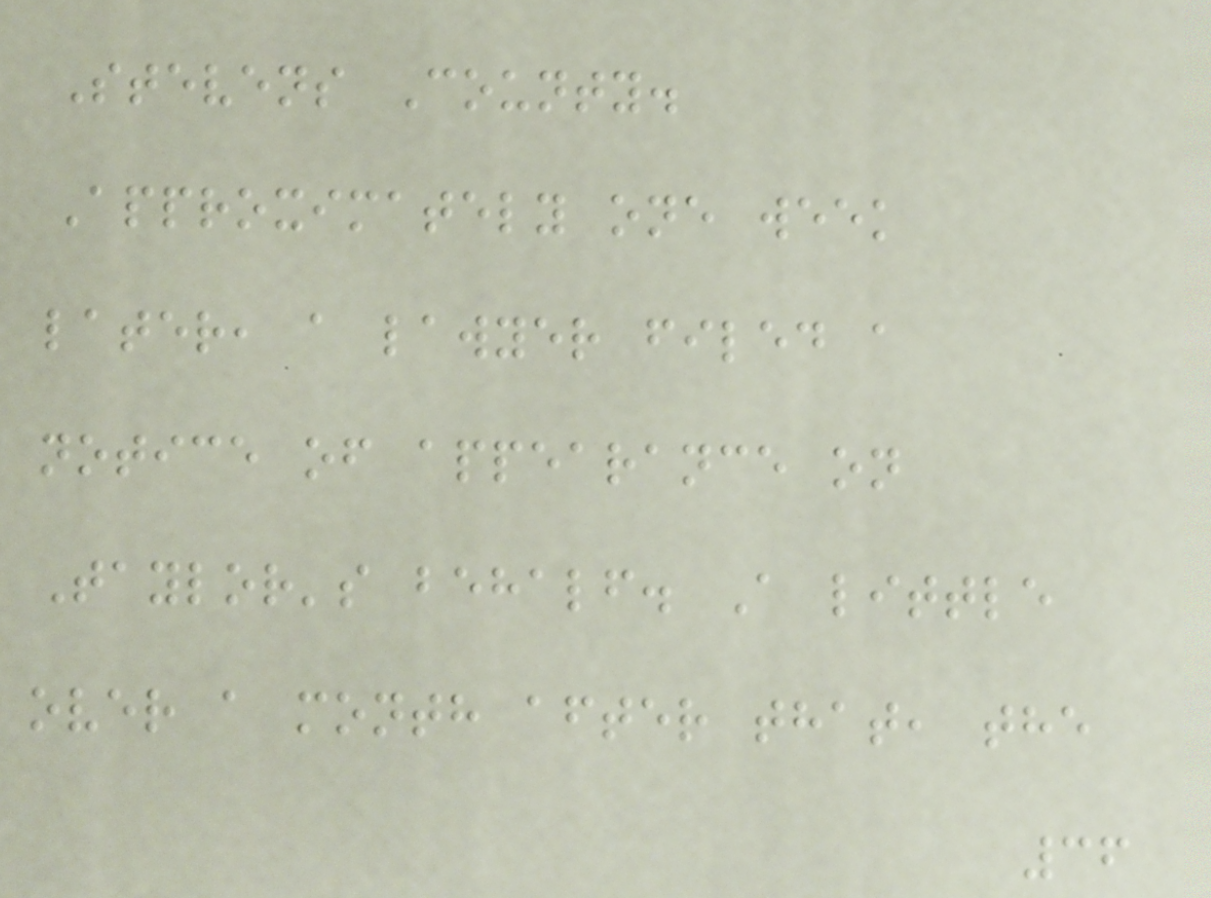Stevens County.
Approximately one week
later, a lawyer filed a
notice of appearance on
Taylor's behalf. A little
over a month after that, the
36
